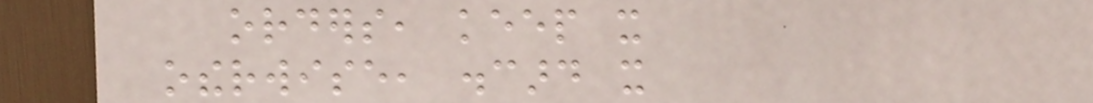orders, keep it
otherwise, discard it
